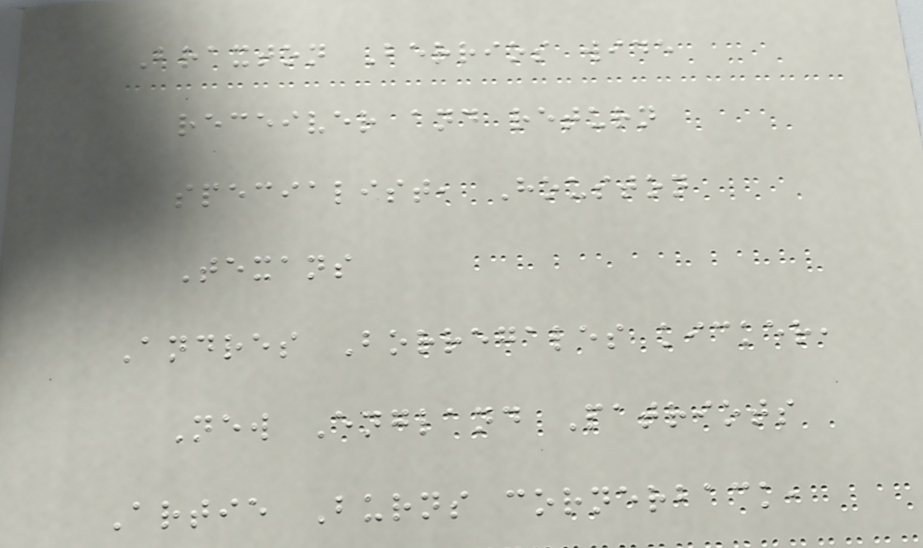Braxton Berrios wide
receiver and return
specialist, Houston
Texans
Andres Borregales kicker,
New England Patriots
Artie Burns cornerback,
